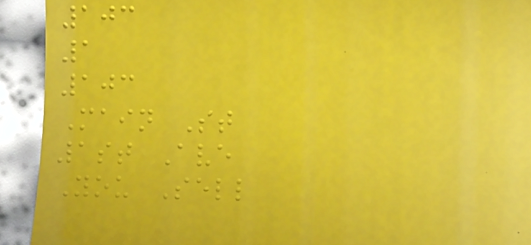103
1
103
Main St
1st Ave
You Sell
